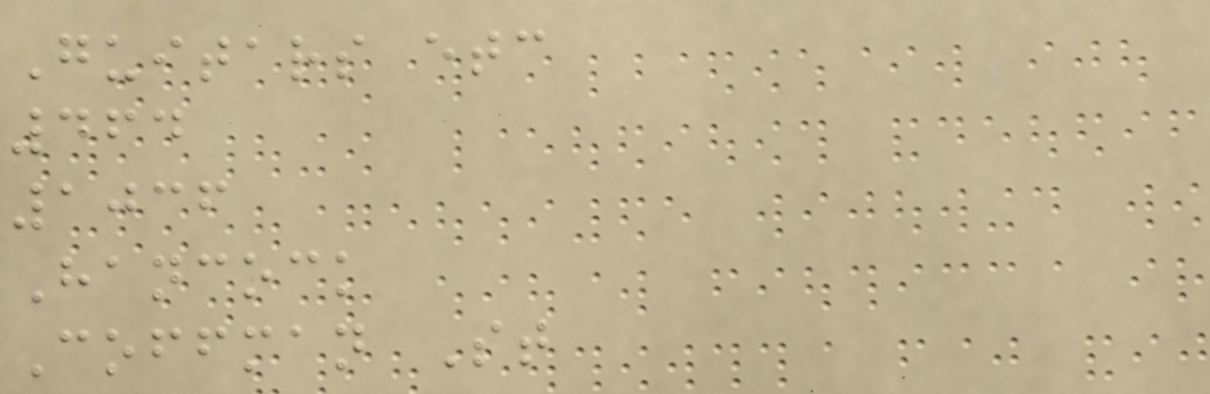Guitars etc
464
1036
Hancock
Coffman St
